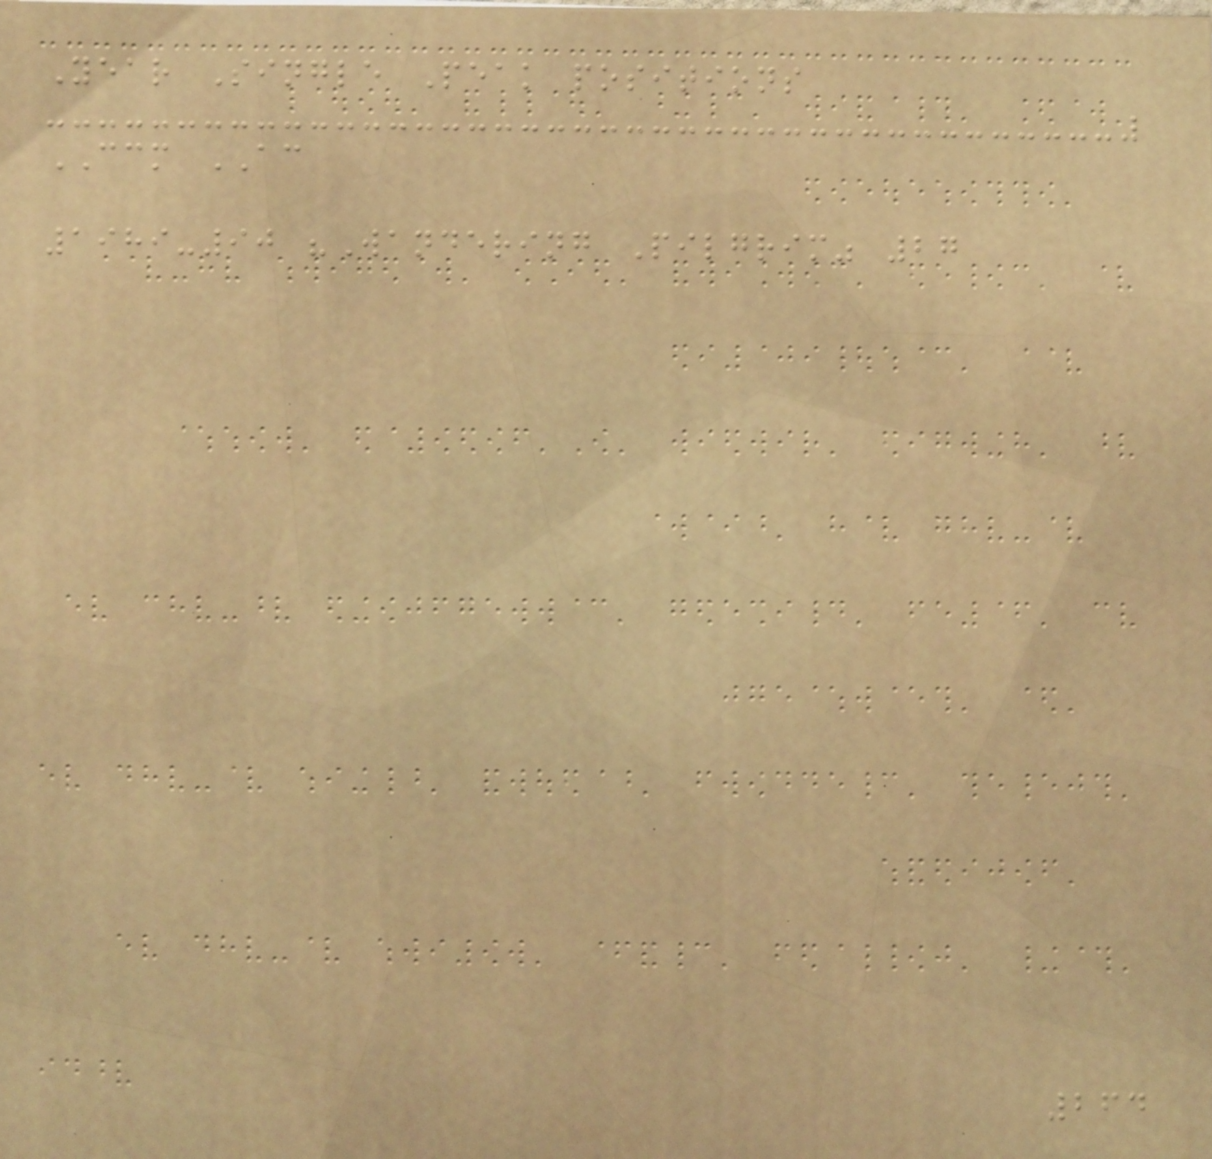Year Single Peak positions
CCM AC
1989-90 "Wandering Pilgrim" 27
264
